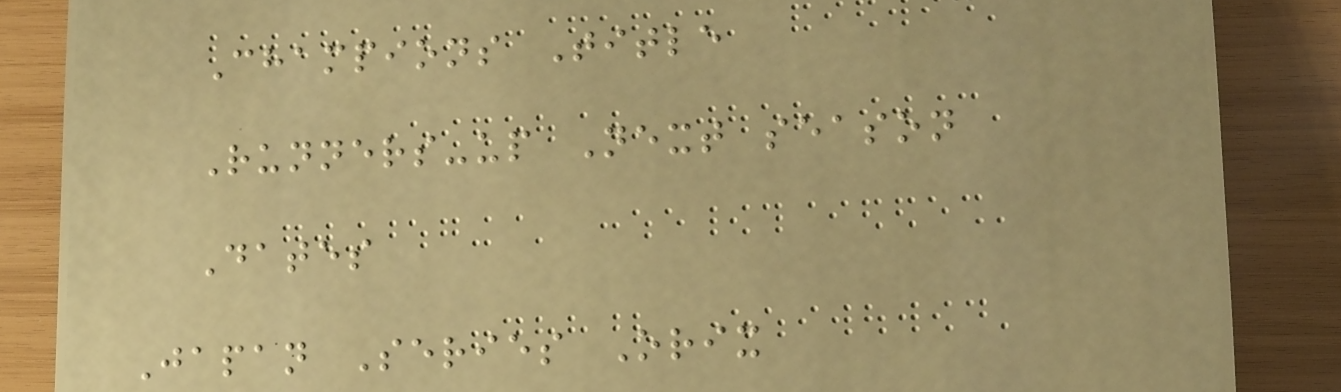Champions Title
Runners-up Next season
Dates
Japan Series Orix
